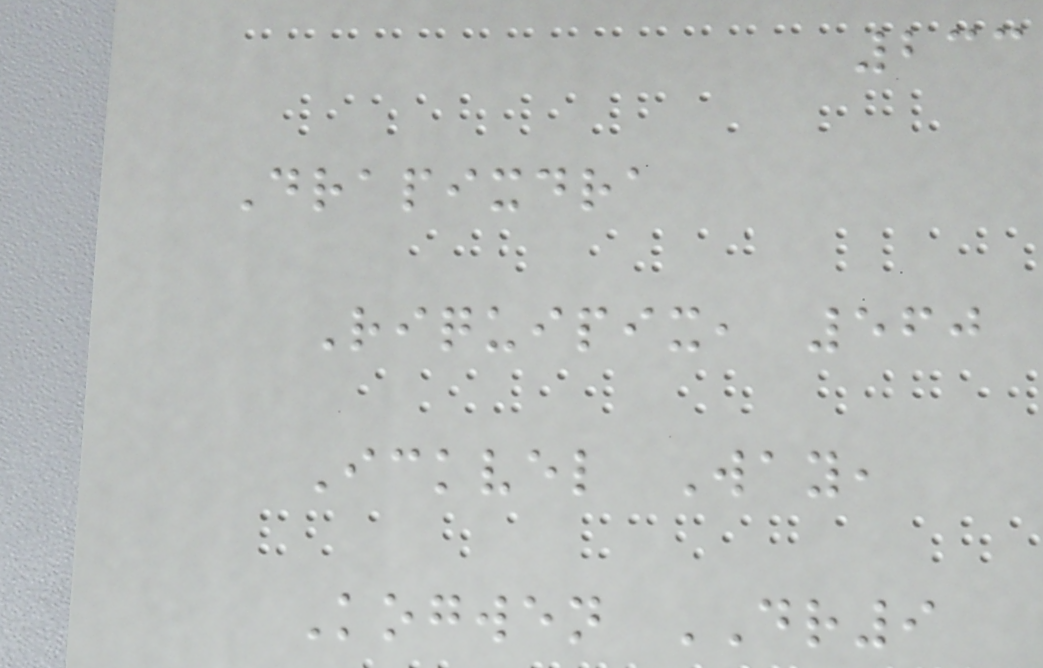233
Drapixdra
Riquipix, 560
Ickvel Way,
Kogwen DR9
